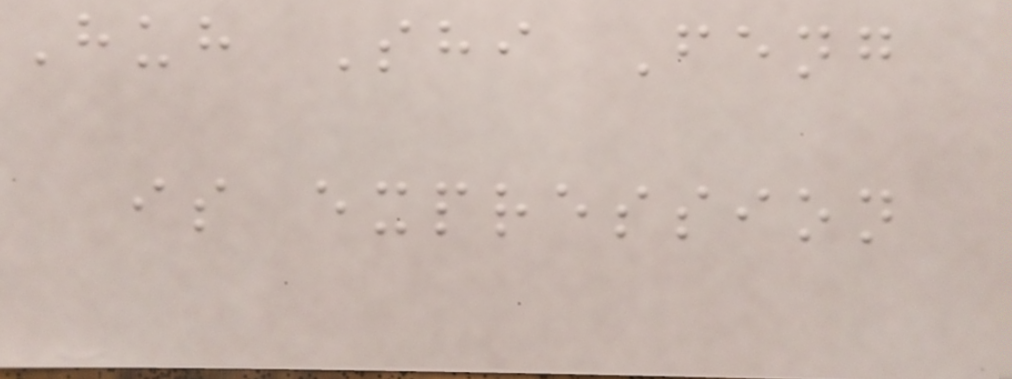Huh Shi Feng
is expression
